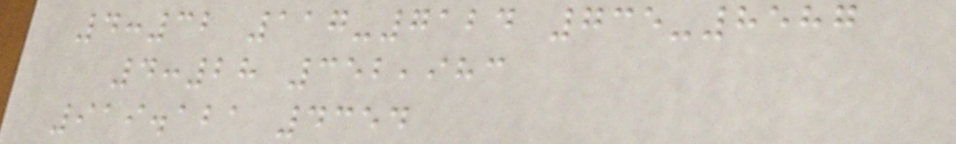4:32 117-7124 735-8587
4:28 352,983
919.121 4354
